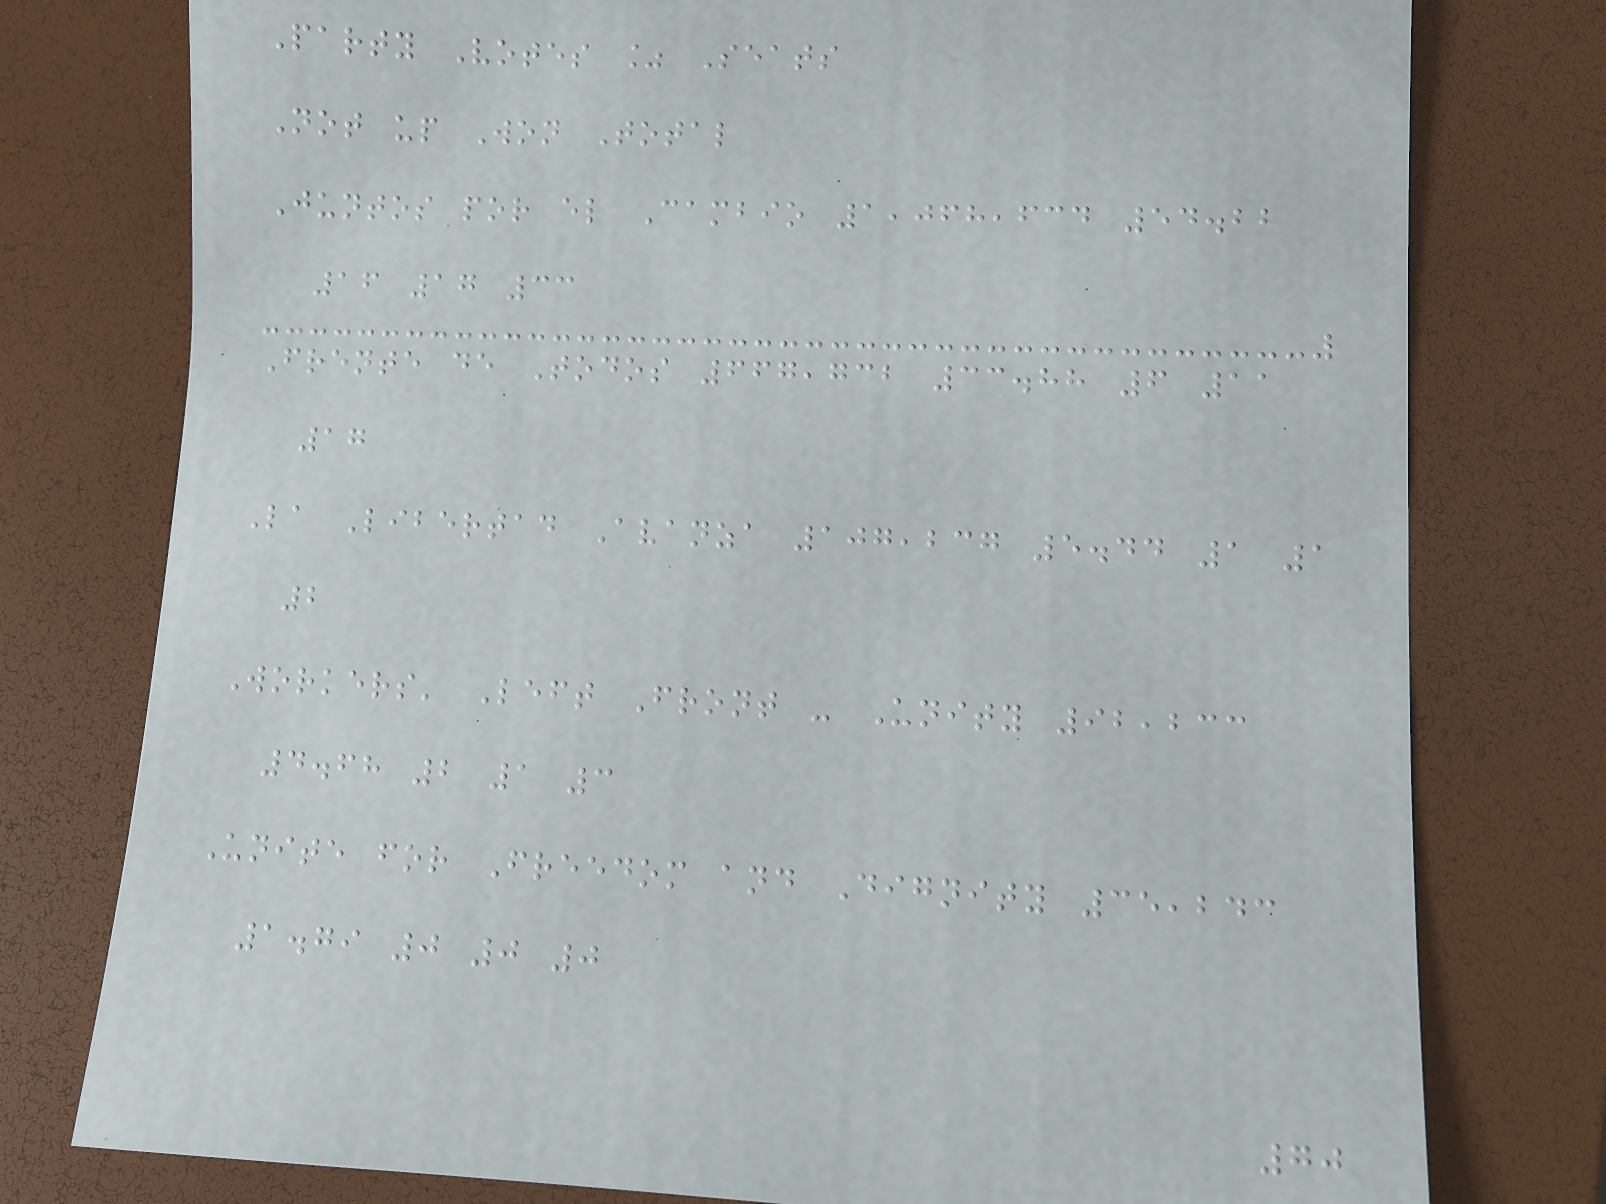Party Votes % Seats
Not up Won Total
Juntos por el Cambio 1,068,634 54.22
16 17 33
Frente de Todos 667,732 33.88 6 11
17
La Libertad Avanza 107,237 5.44 1 1
2
Workers' Left Front - Unity 92,233
4.68 2 1 3
Unite for Freedom and Dignity 35,243
1.79 0 0 0
70
